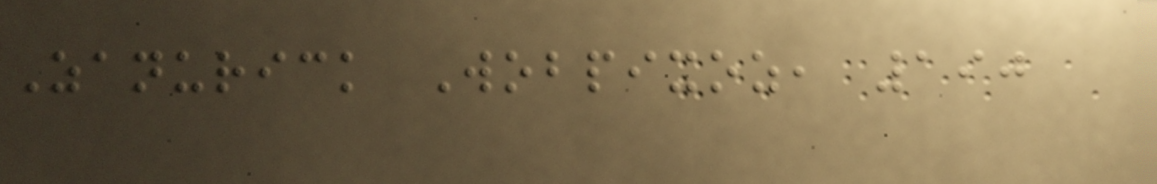Zanurick Wobpixoz, 190
